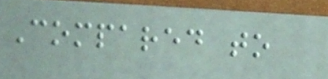Compared to
